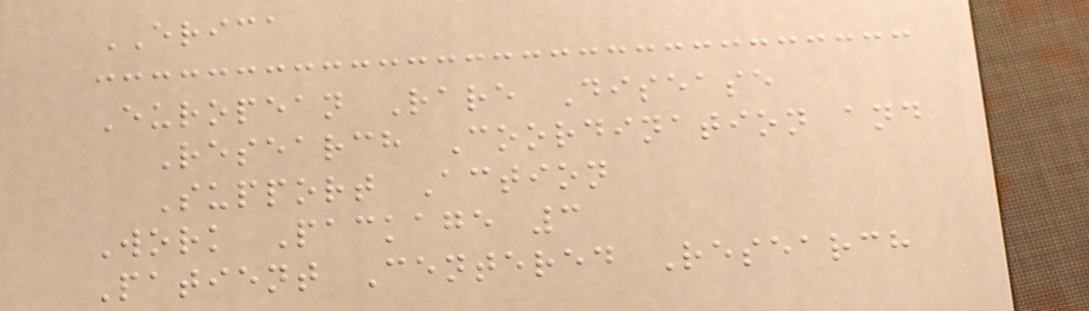ERICA
European Rare Disease
Research Coordination and
Support Action
Work Package 3
Patient Centered Research
